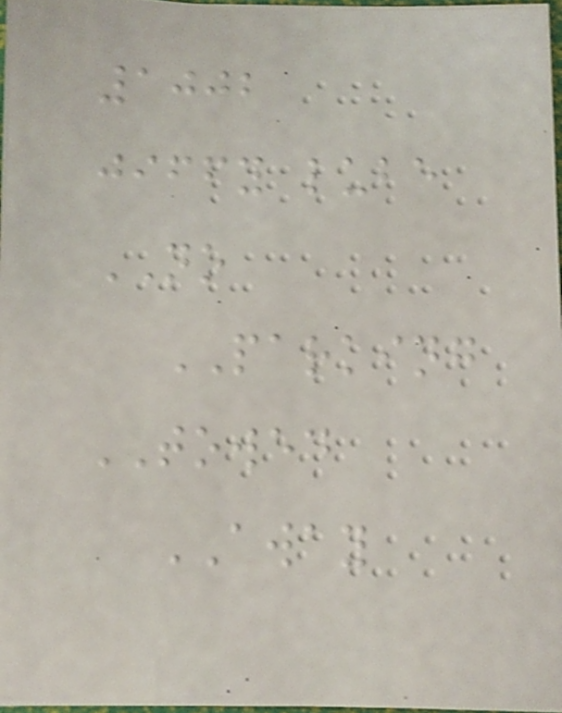1002
jiffy lube
NO
PARKING
TOWED
AWAY
